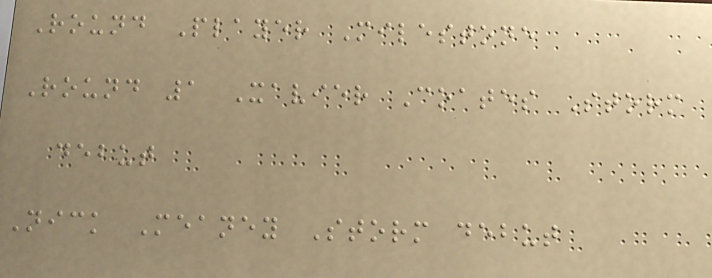Round Player Milestone
Round 1 Xavier Coates Storm
debut
Nick Meaney Storm debut
